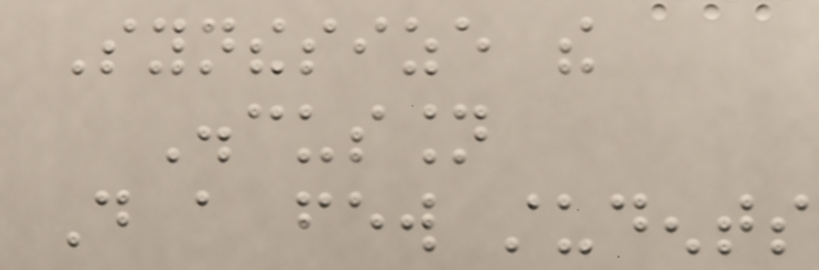Synthesize the
Discussion
Do a few students
